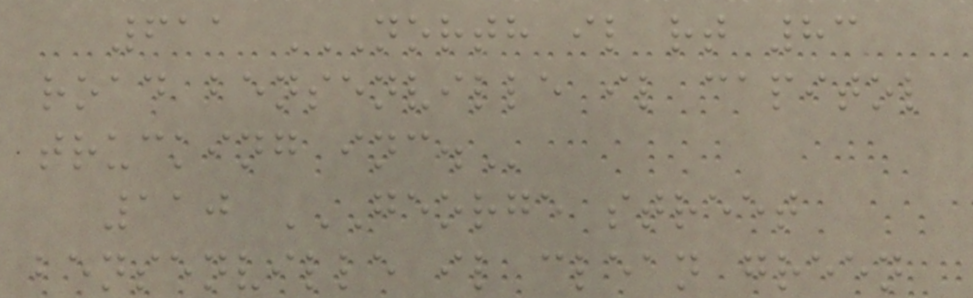611 NORTH IL RT 83
ROAD BENSENVILLE IL CAPITOL
TRUCKING INC.
110 GEORGE STREET
BENSENVILLE IL CLEAN GREEN
